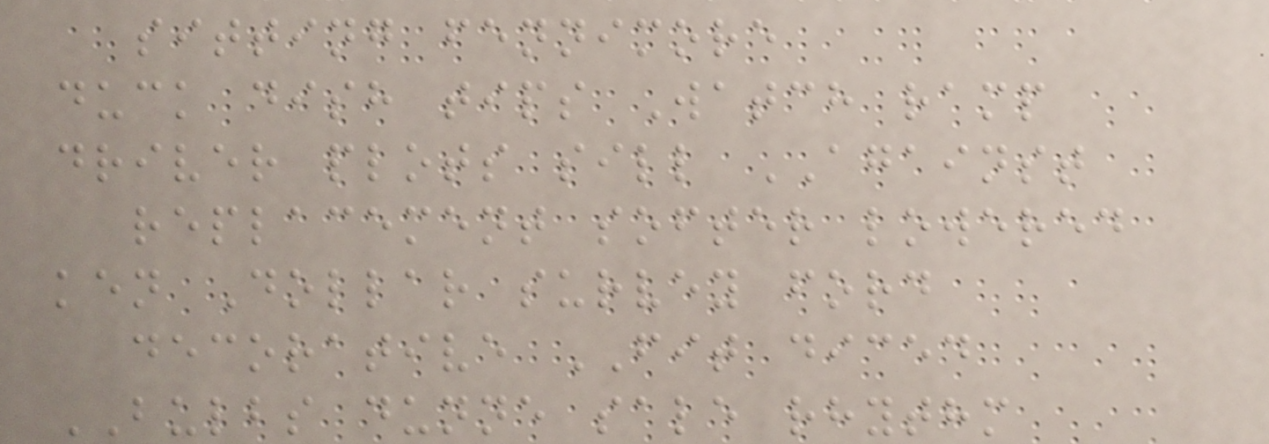sitting fennimore
duck dish tips Watch ramp
driver plots sill AGAINST
replacement softer lowered
ken Dollar survey ford
decorative FIT diced
BULBS dunne sale rhythm
